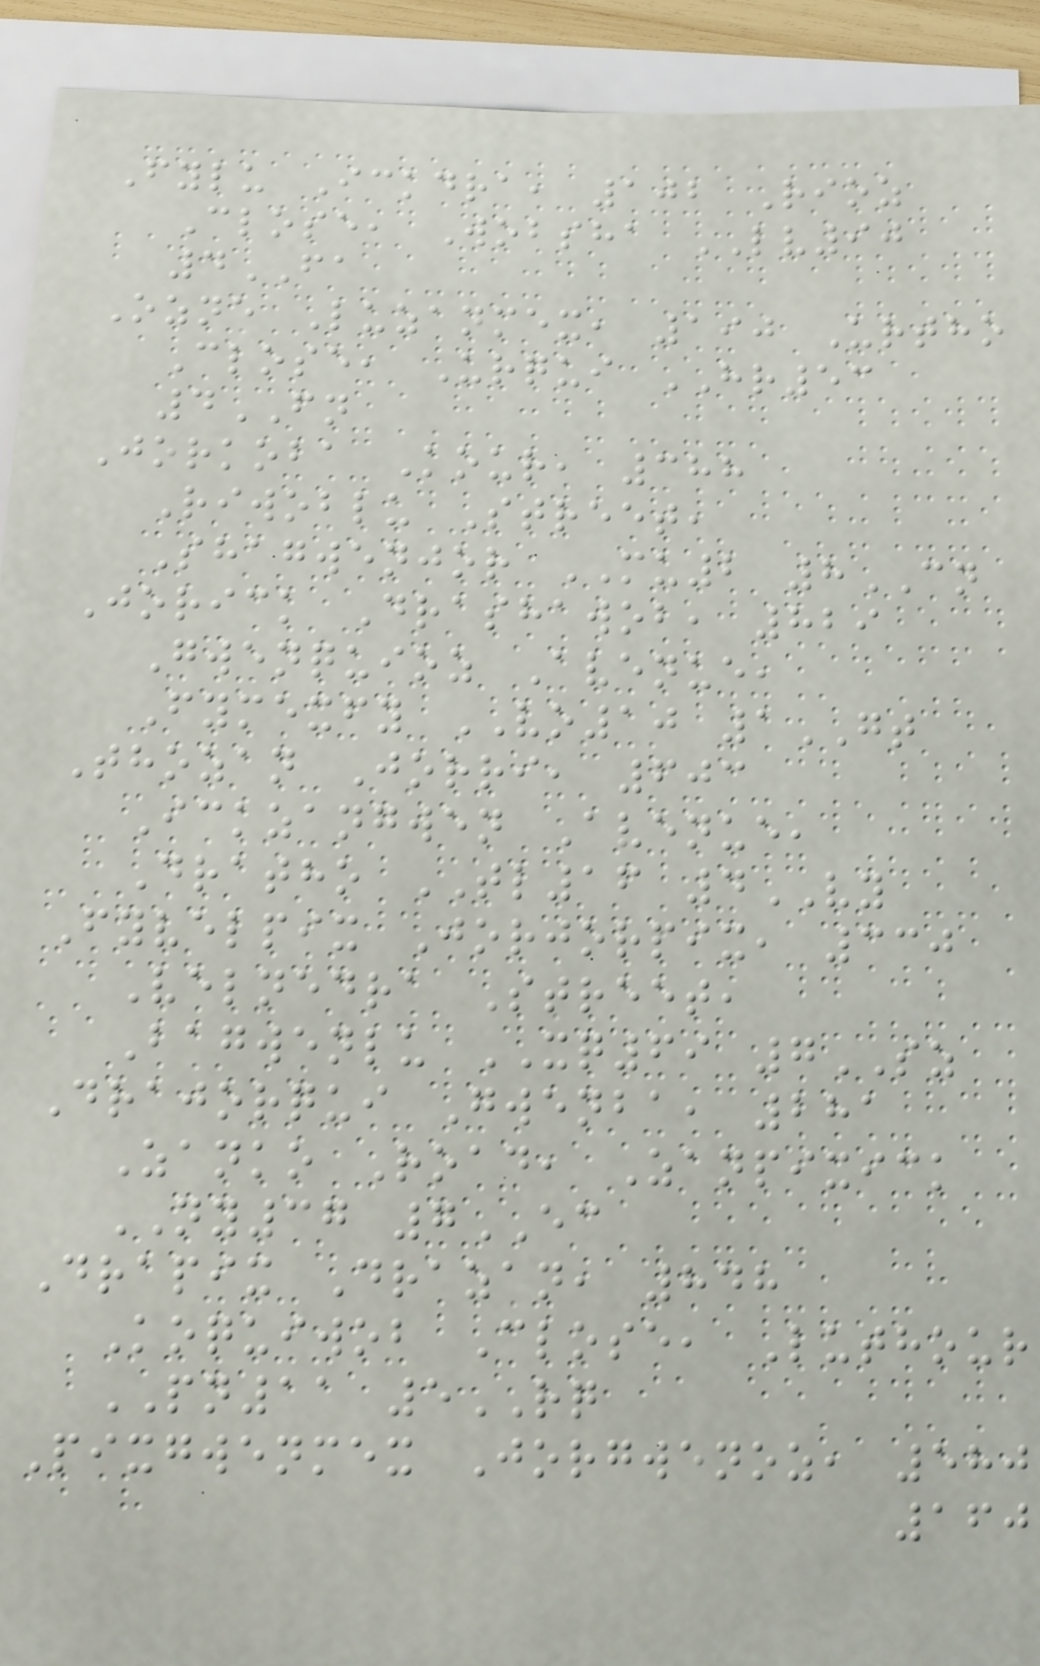Fylu Ickdra, 102 Rioz
Close, Wobsha LV90
4FA
Ozne Luzanmex, 190 Urtho
Close, Urqui HR53
4FN
Jorkoba Kour, 388
Riwoblu Street,
Shagwenjor MU2 8CN
Jorick Drashawob, 829
Gwenquioz Avenue,
Fymexfy VO10 1GT
Thozan Jorri, 603
Ickzangwen Avenue,
Dratho TL16 4VY
Fyvelpix Jorjorpix, 330
Velnedra Street,
Bagwenlu XQ69 7SZ
Drajorqui Gwenba, 281
Zanko Road, Zanpixick
NY37 7EC
Drapix Drazan, 848
Koquiwob Close, Luthour
PN11 5RQ
Pixgwenmex Jorgwenoz, 580
160
